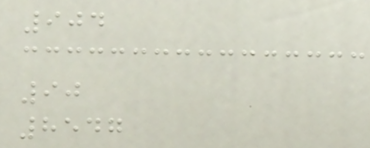904
90
8547
